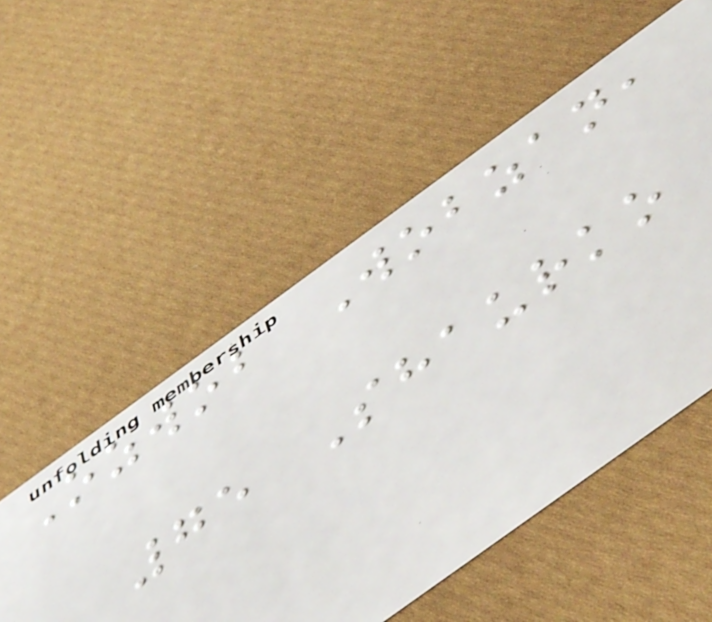Ozwob Wobzan,
75 Shaurko
